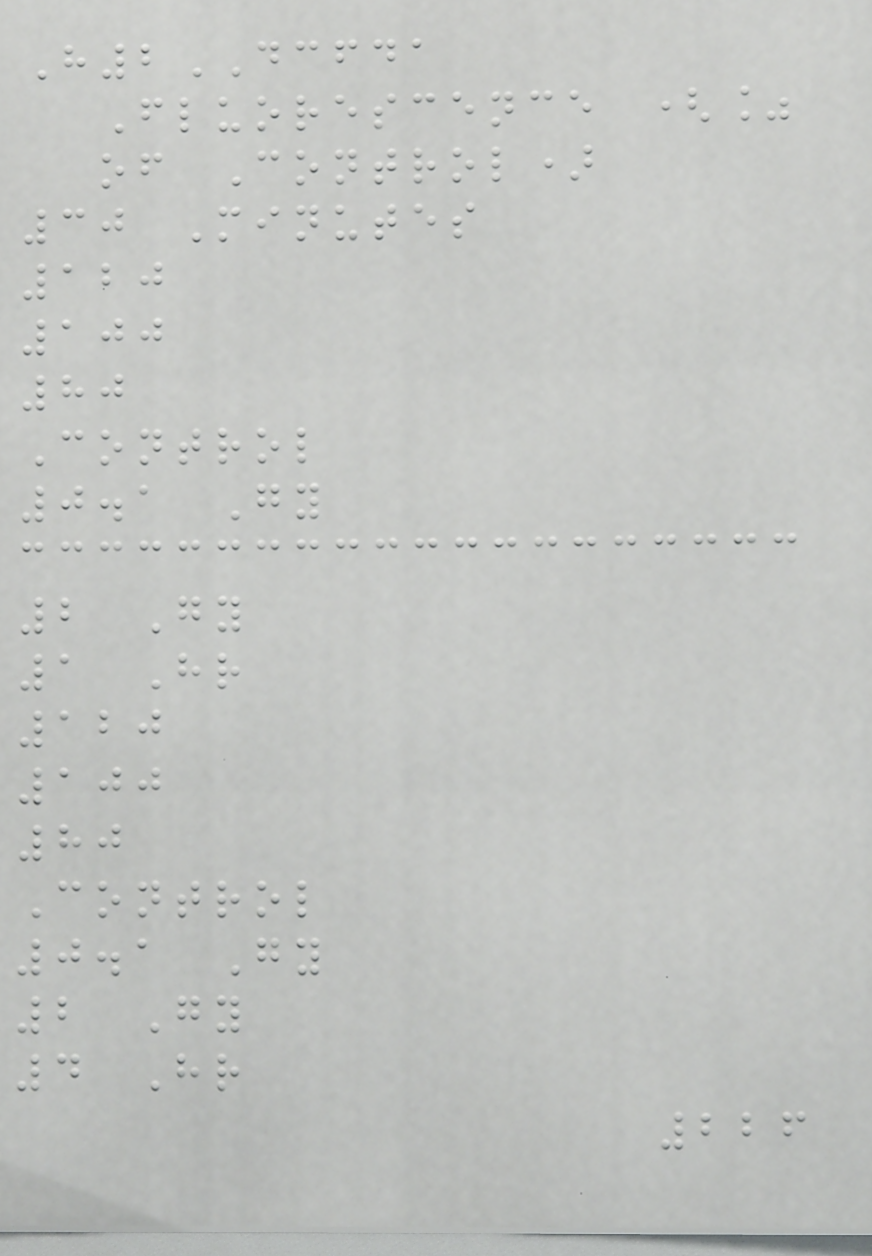H2DCFDA
Fluorescence (%
of Control)
30 Minutes
120
100
80
Control
0.1 Gy
2 Gy
1 Hr
120
100
80
Control
0.1 Gy
2 Gy
4 Hr
226
